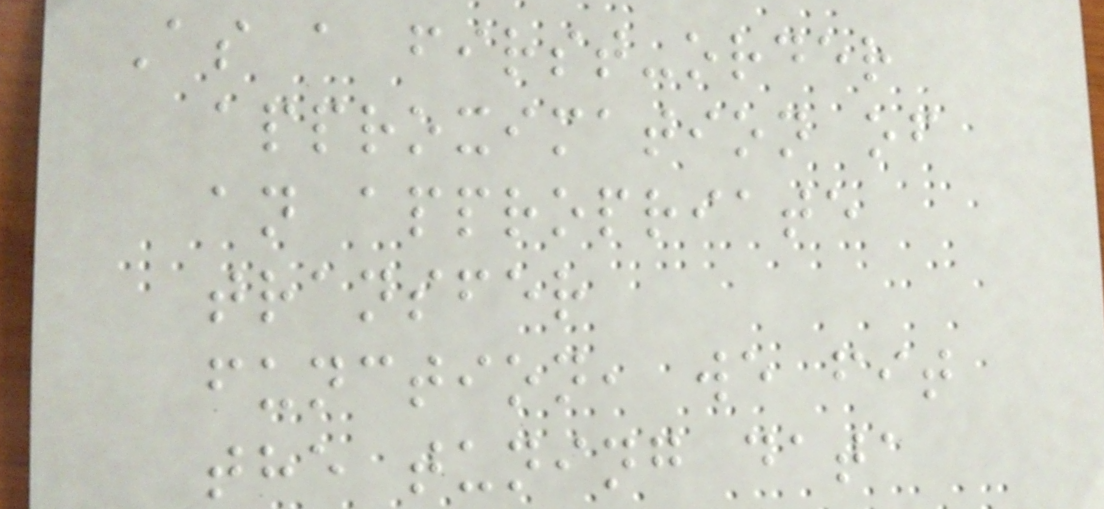As a first-order
approximation of
an appropriate
transfer
function, we fit
the tuning data
